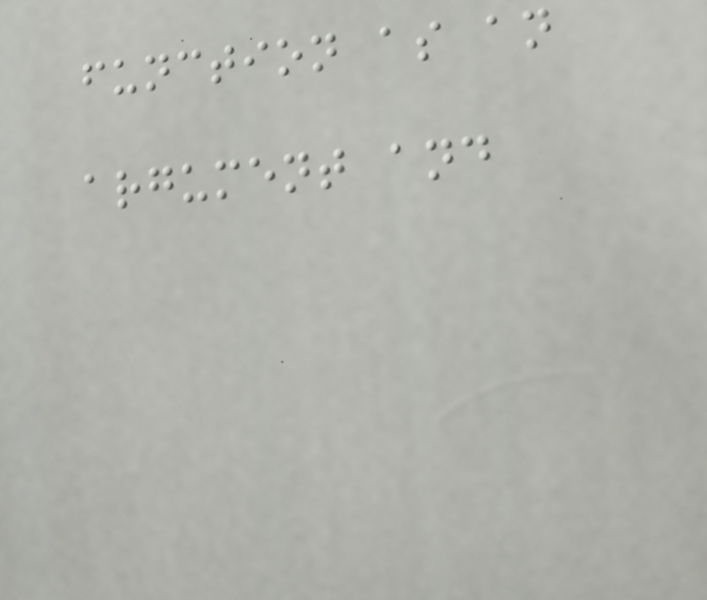function as an
argument and
